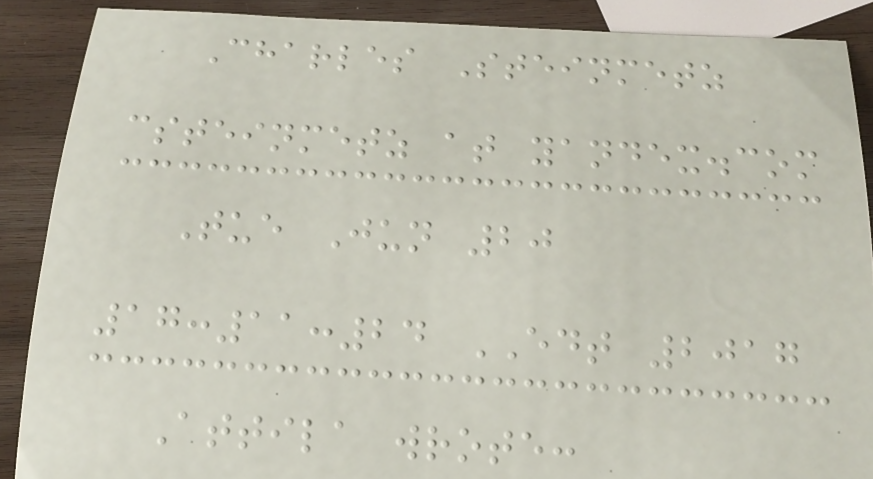Charles Steinmetz
csteinmetz at yandex.com
Tue Jun 20
17:11:24 EDT 2017
Attila wrote:
